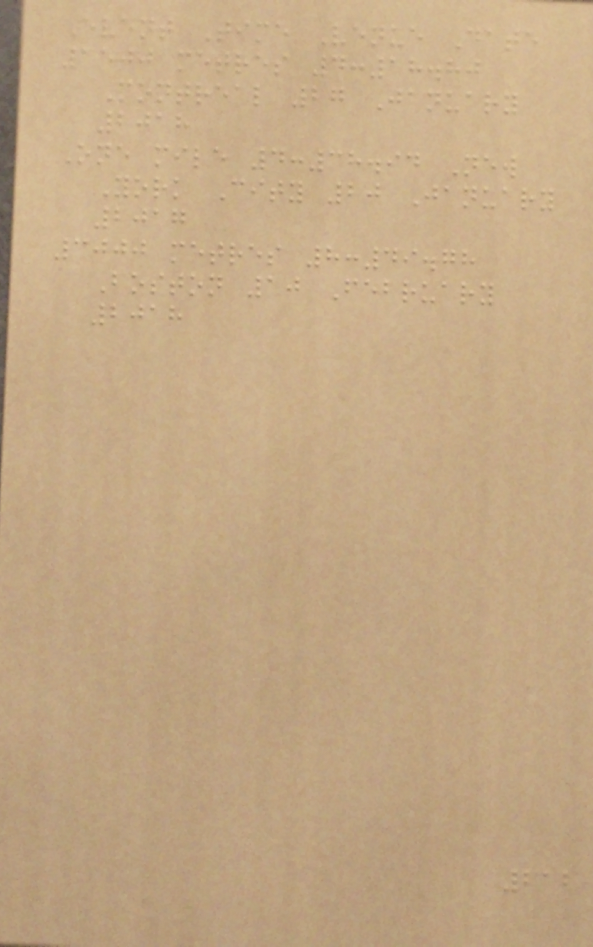Event Time Venue Date
1500 metres 4:18.80
Montreal 27 January
2018
One mile 4:38.94 New
York City 20 January
2017
3000 metres 8:49.78
Boston 10 February
2018
212
